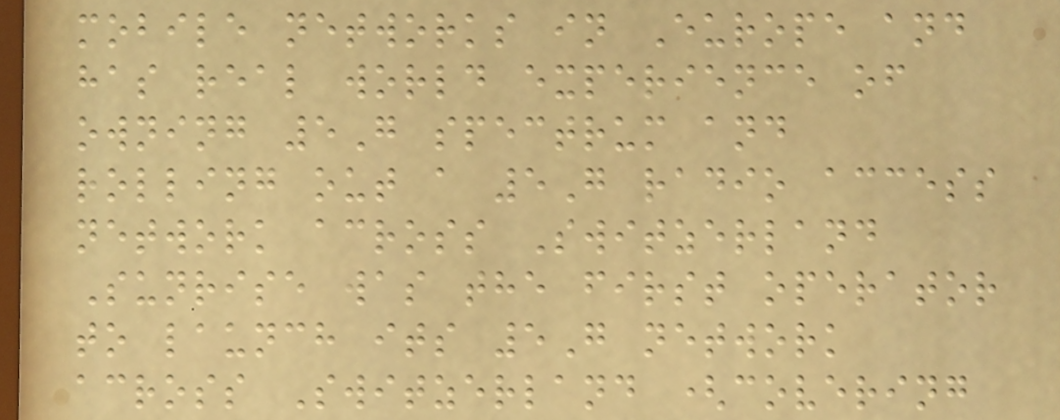mobile networks in Europe and
has real world experience of
owning 5G spectrum and
rolling out a 5G radio access
network across Switzerland
Sunrise was the first operator
to launch its 5G network
across Switzerland (covering
